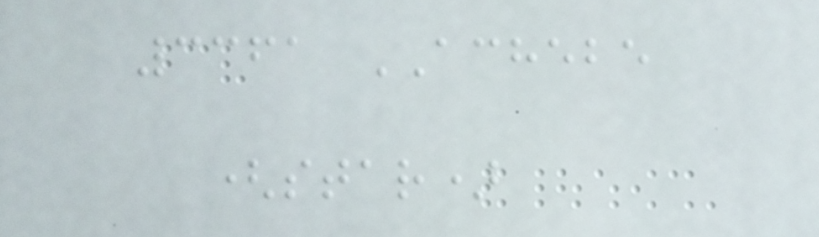3361 ACHEBE
(star)
